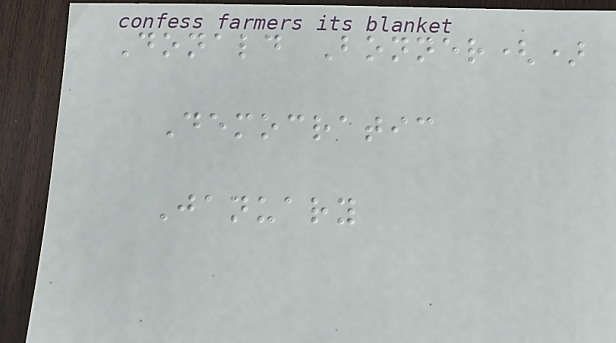Donald Bonner()
Democratic
January
